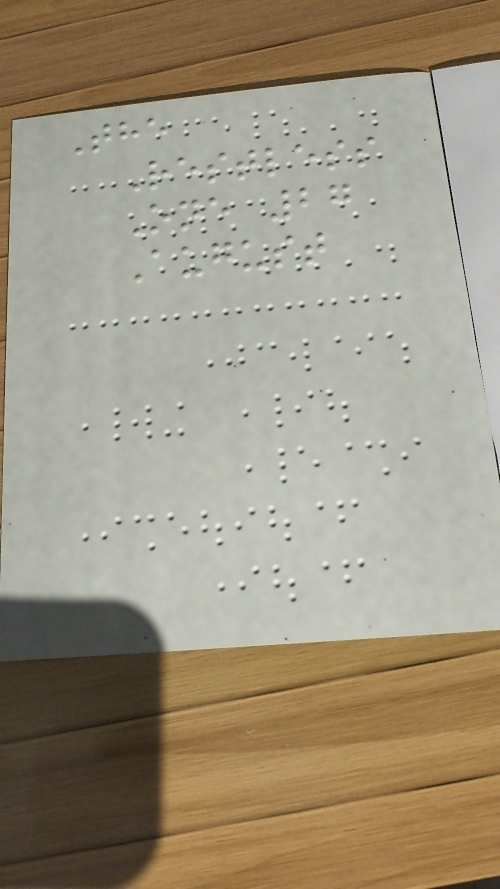The
Restless
One 27
August
